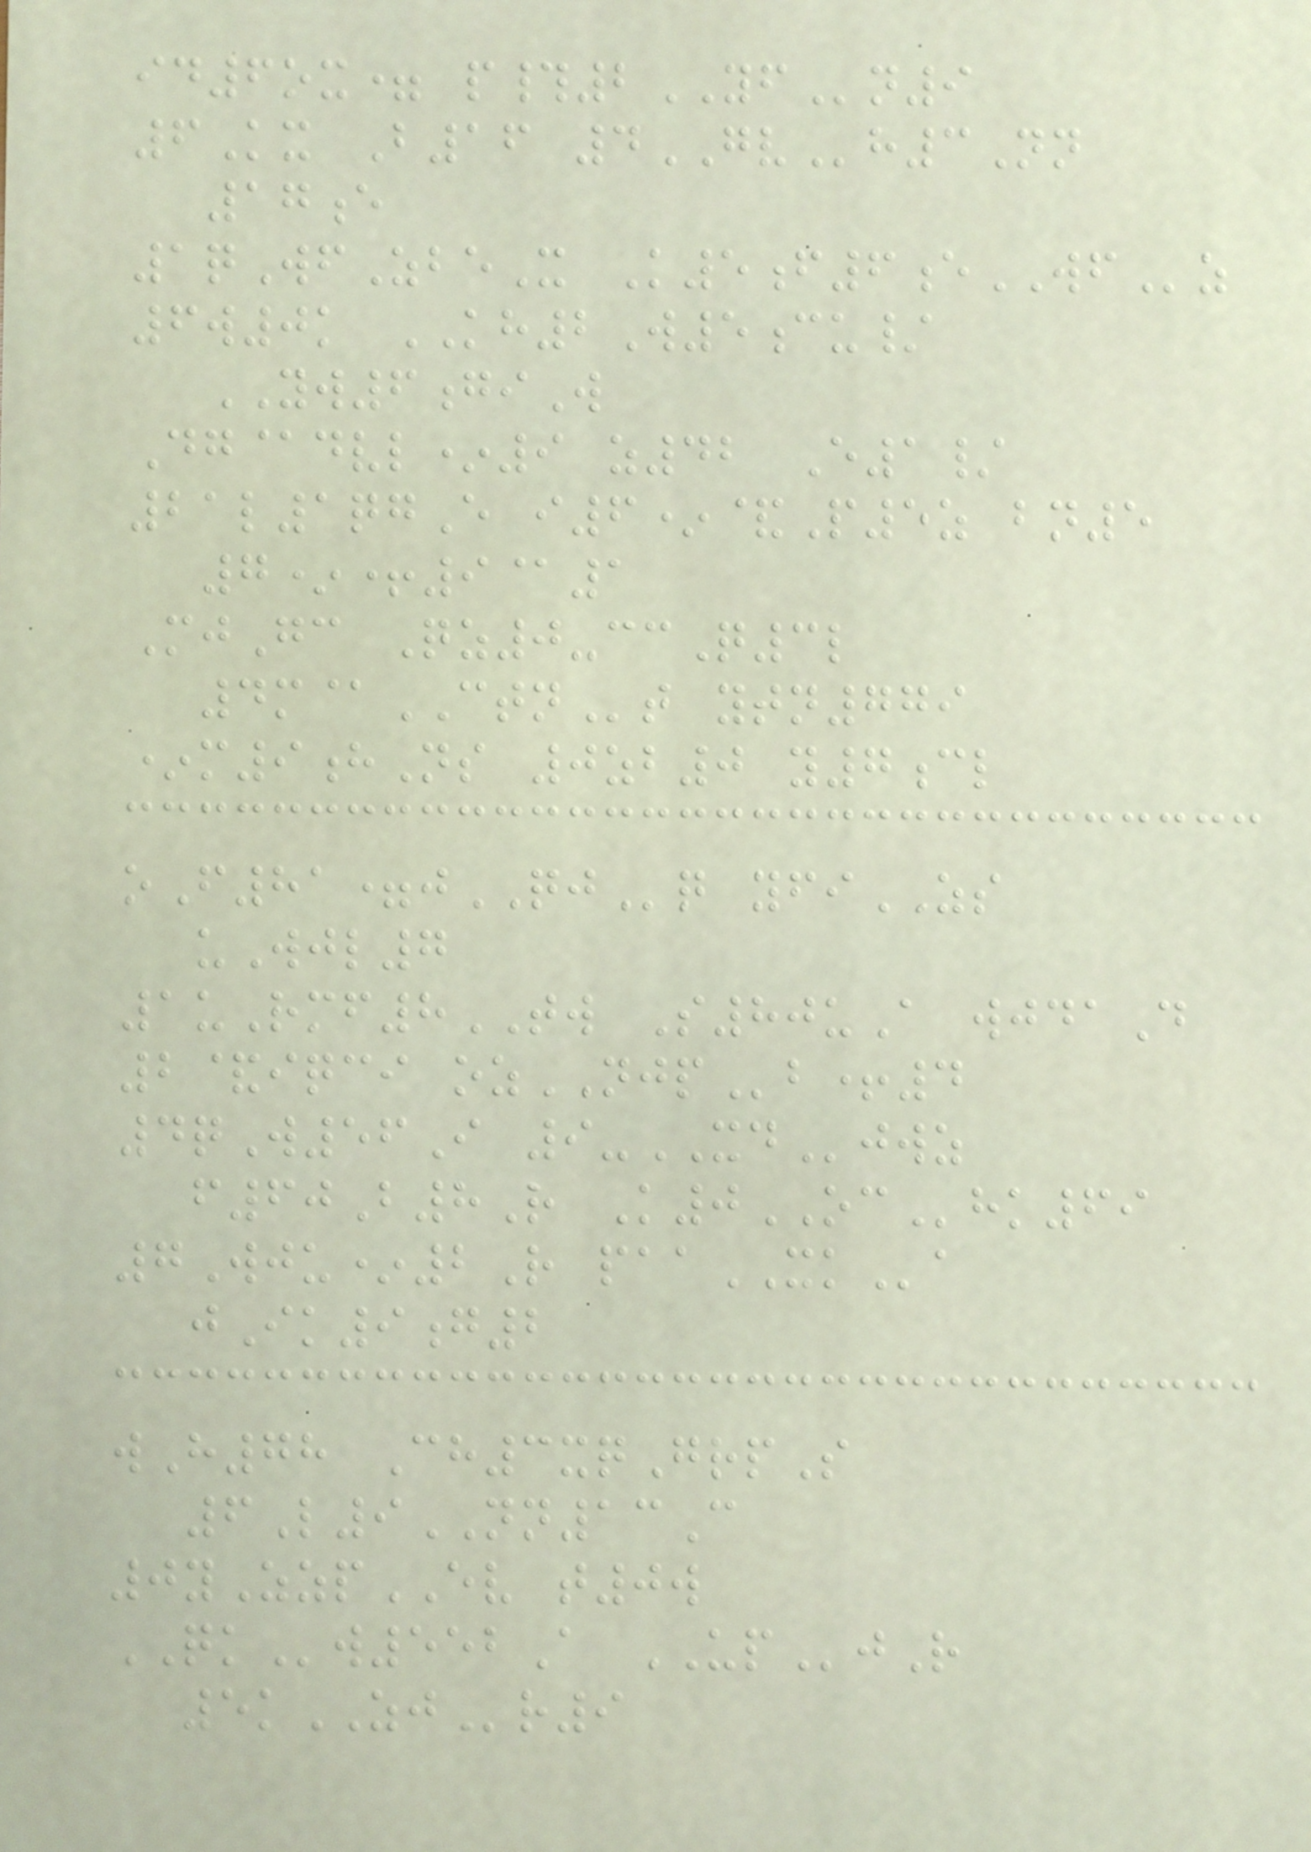id6ox= p#2YFn9
6Kx B16 4GVh3Nn
17e
1qWfZbeX K5f6eWFz
6w0k KH2W5cu/
YW6giW
Dg@dvl*9 z42 E1/
21l1qgE i6*&P5z bn5
7*+9@1
MjGc Qz0-ccQ3l
4m@CTNt ytn779
*m9hNs 0zb0 y7cl
oF81=jQJq yfiZS
uWjl7
1uRmf8TW S80uA wjdaD
2&iqci ozNJPb+4
4qW56I 9-XDjwz
f60B8R K0OChk69
7Wju*2R paaXKa
jIk9g2
wH78 Ch3xqGrpS
6L9NN13C
0yZzpEV t0w
QKw552A UPjR
5kZJr9
